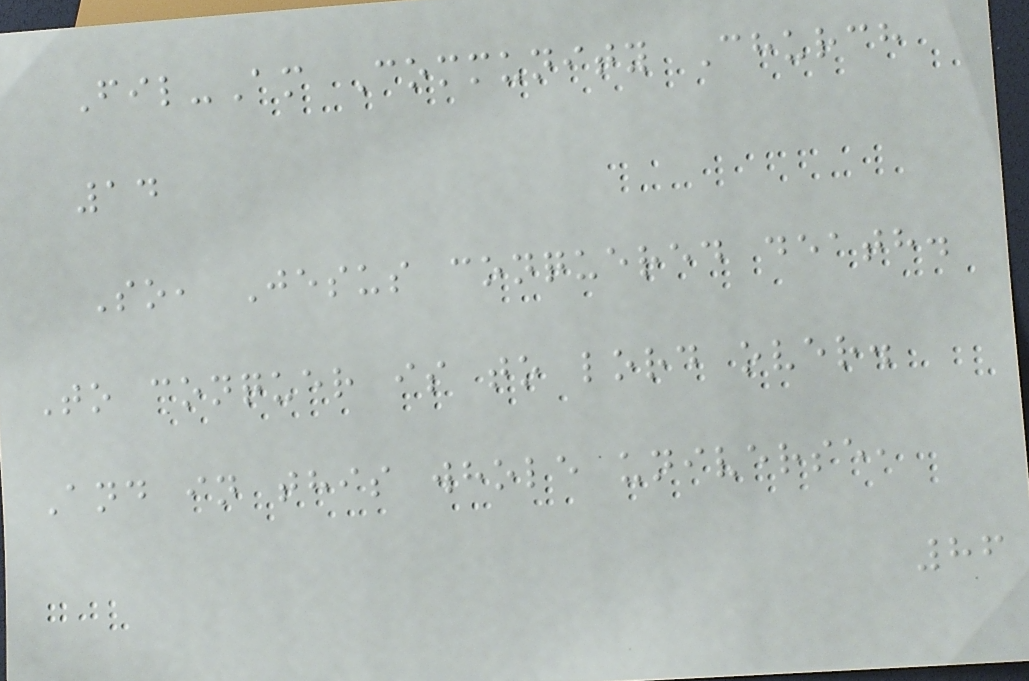Fil-Am Community Church
14
So, Jesus conquered death.
To conquer is to lord over.
And in this whole universe,
86
